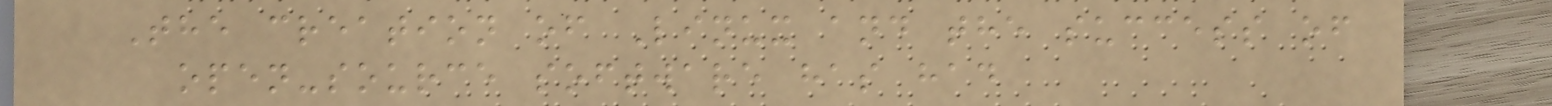The creation of Linux and the success of
open-source software has had
